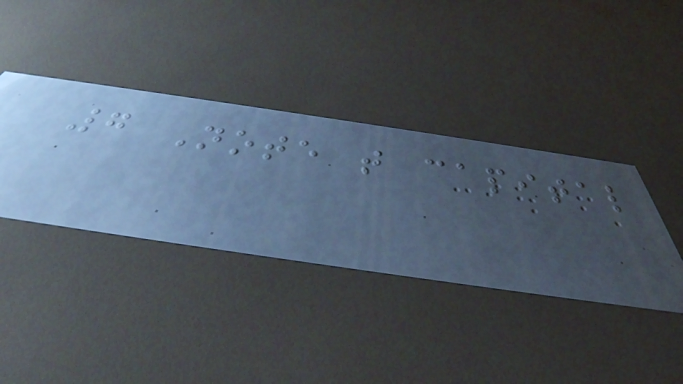7 Note that capital
